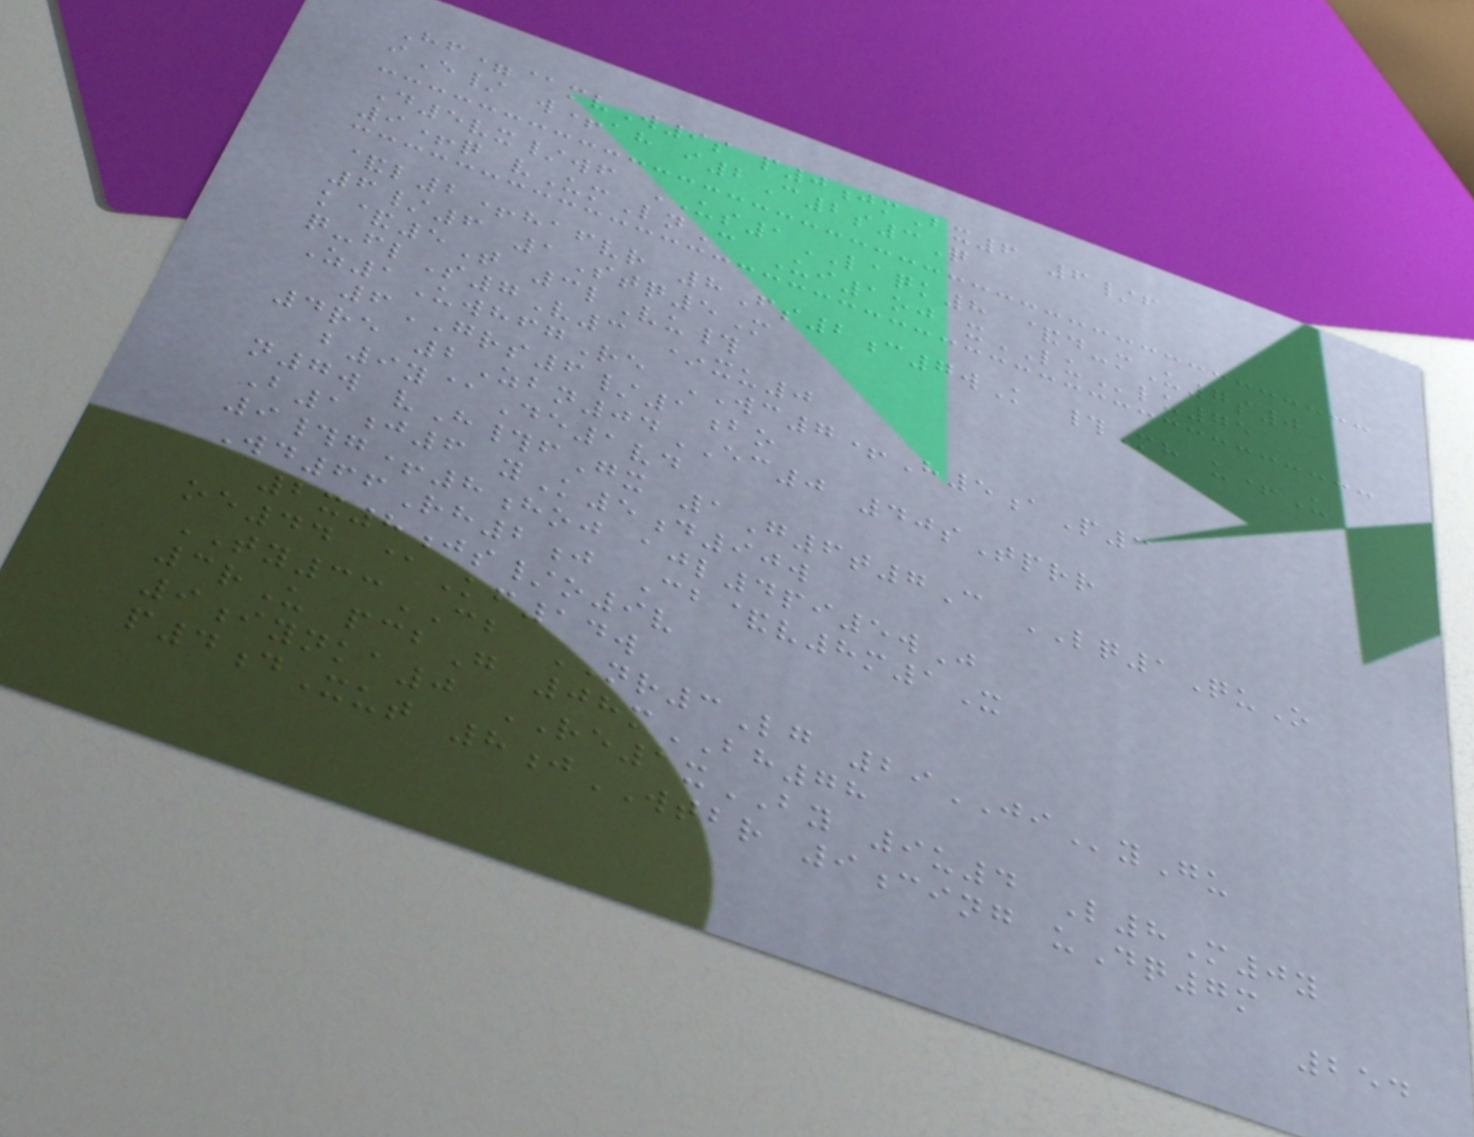Hf=@mvW9s p0jmBx6 6/f
iE/ w+ah i2C2s3Q
D5vx/wf US1LAQK8 &d-mU7s0
9+q vUmLnC Ui1oj xLUlu75
&l2+hafvr 8Fs2c7wK #Mh u+U
6/6 1Stq5M
k&5T 3lVu#
q-flS7V3 *xu0
Z1UwhfgRe WC7+H5aP3
6GRS6/1bo
4re 2Zbn04EC0 40sTprr
b9y@De1vd
n7w vH#fGx 1G6t7C LQ1QuO
B1j6 yK5d90w
9#g+8hoj ajl4pi5wJ
Wd66Rh2j Cb&v8m1X
2x8js/o9v
oe44 @Kf14w
TY33CB NR3Lg 29JIyGu
3rU pcbG 08mBH78
9iynka0 RE1xBY 9u4 L8M0y
p4dXut 8jWTBR 9cing uDq7m
254
